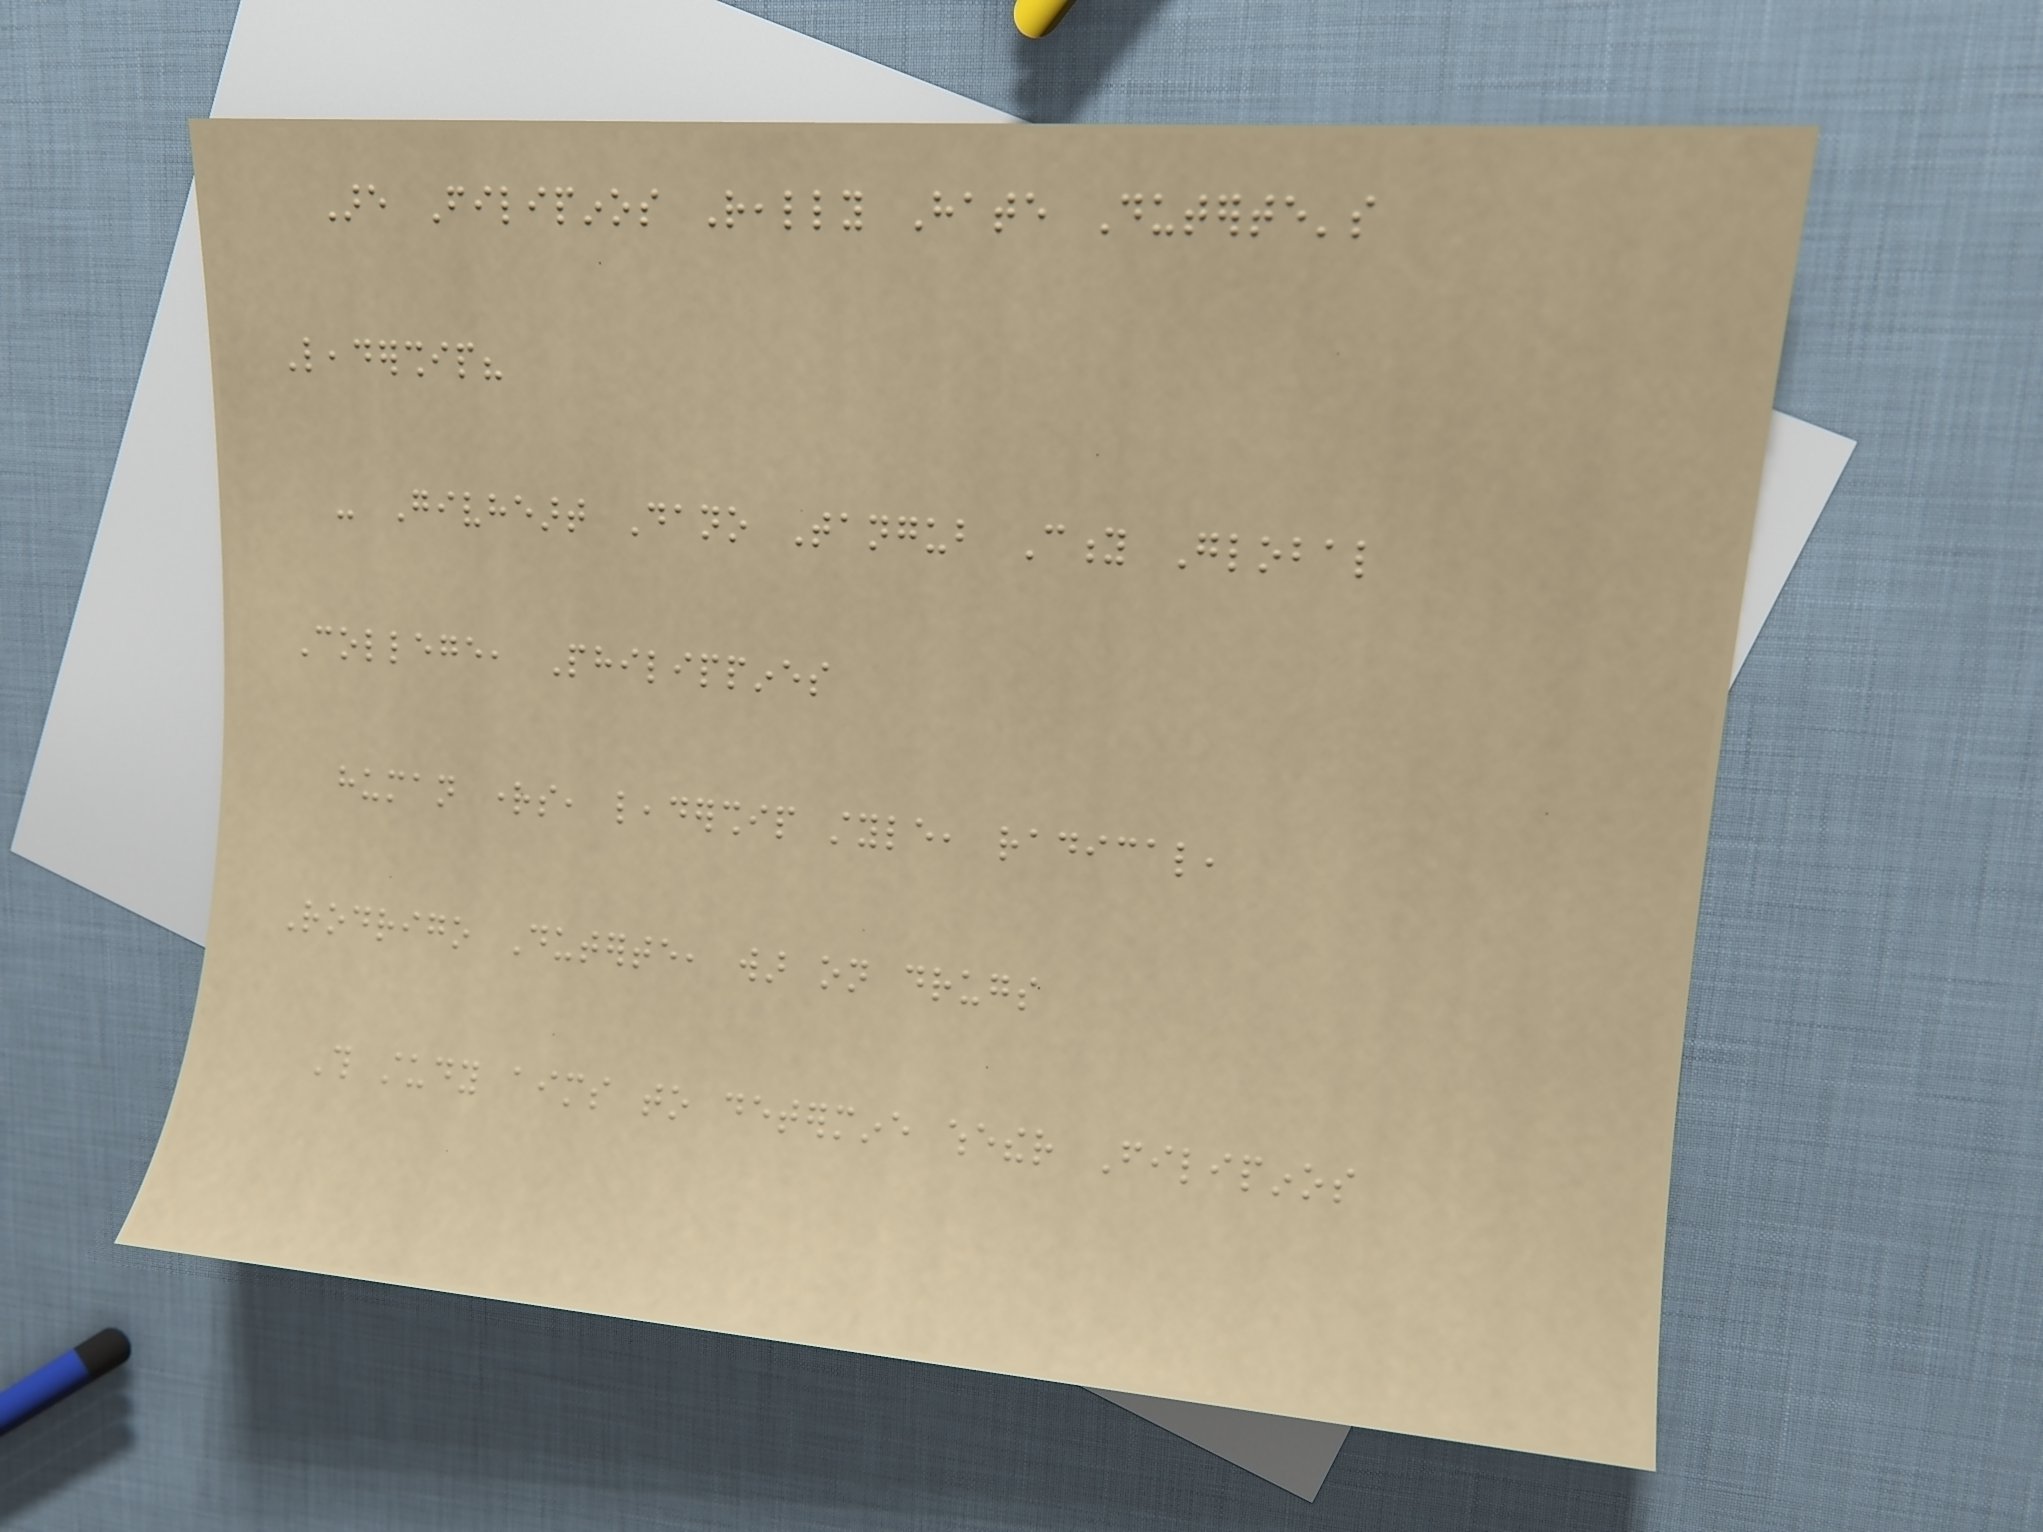Are Filipinos Really Hate Duterte's
Leadership?
- Givheart Dano Tangub City Global
College, Philippines
human rights, leadership style, radical,
Rodrigo Duterte, war on drugs
This study aims to determine whether Filipinos
